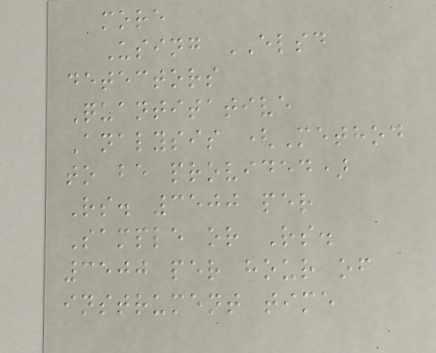more
Using ELSD
detectors
Quantitative
Analysis (Method
to be provided)
Rs. 3500 per
Sample or Rs.
3500 per hour of
instrument time
